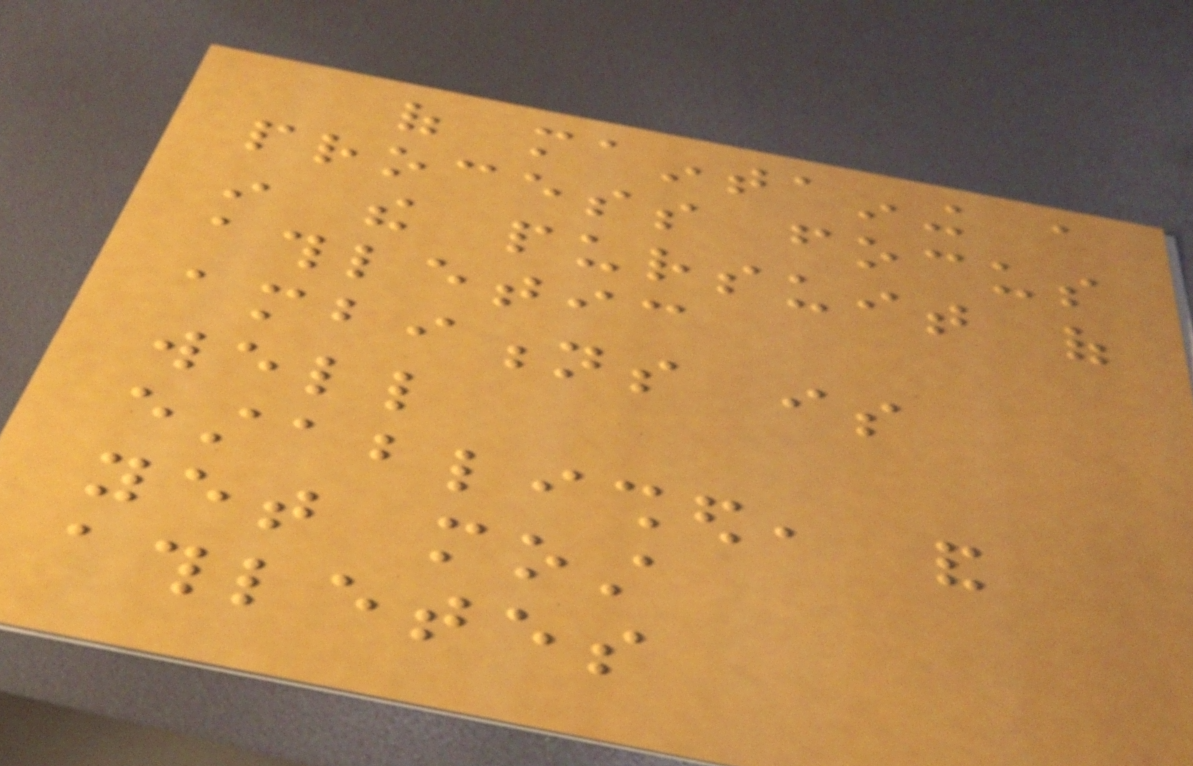of maintaining a
process focus
in the pursuit of
athletic
ambitions is
well
established, and
yet most
athletes
